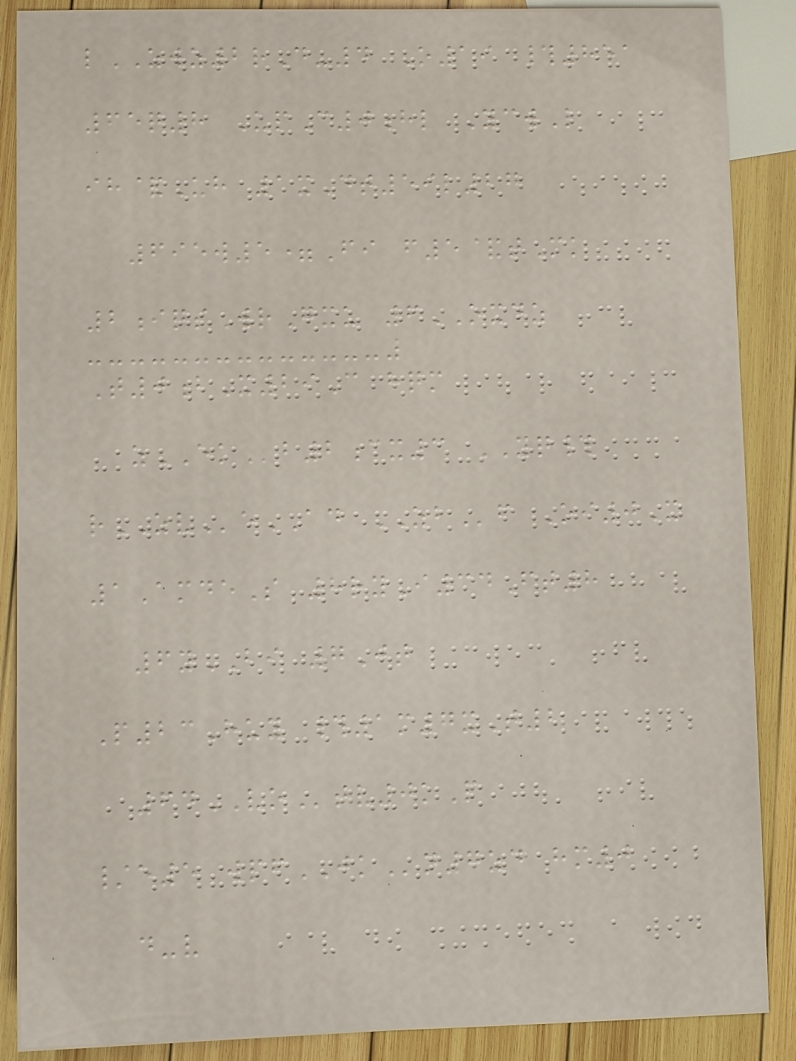lZWZ2rD-4 O19 #851
65q8 UpC0hl YcwL
ih&Uh 1xDt59l27
695w5=Fi f5&tMk
2iqsWrGxu 6OXDZ
T0bX29C hqm
zEKb2cx3 YQ#
rZVeAD ZBf Oi0X
1AmdeS 8ryI34Ft8
6yBI 7Jt
P23Huy #1m7xT2
64VOtv0kP
/e5 wpfJKn7zd hm0
d-v
